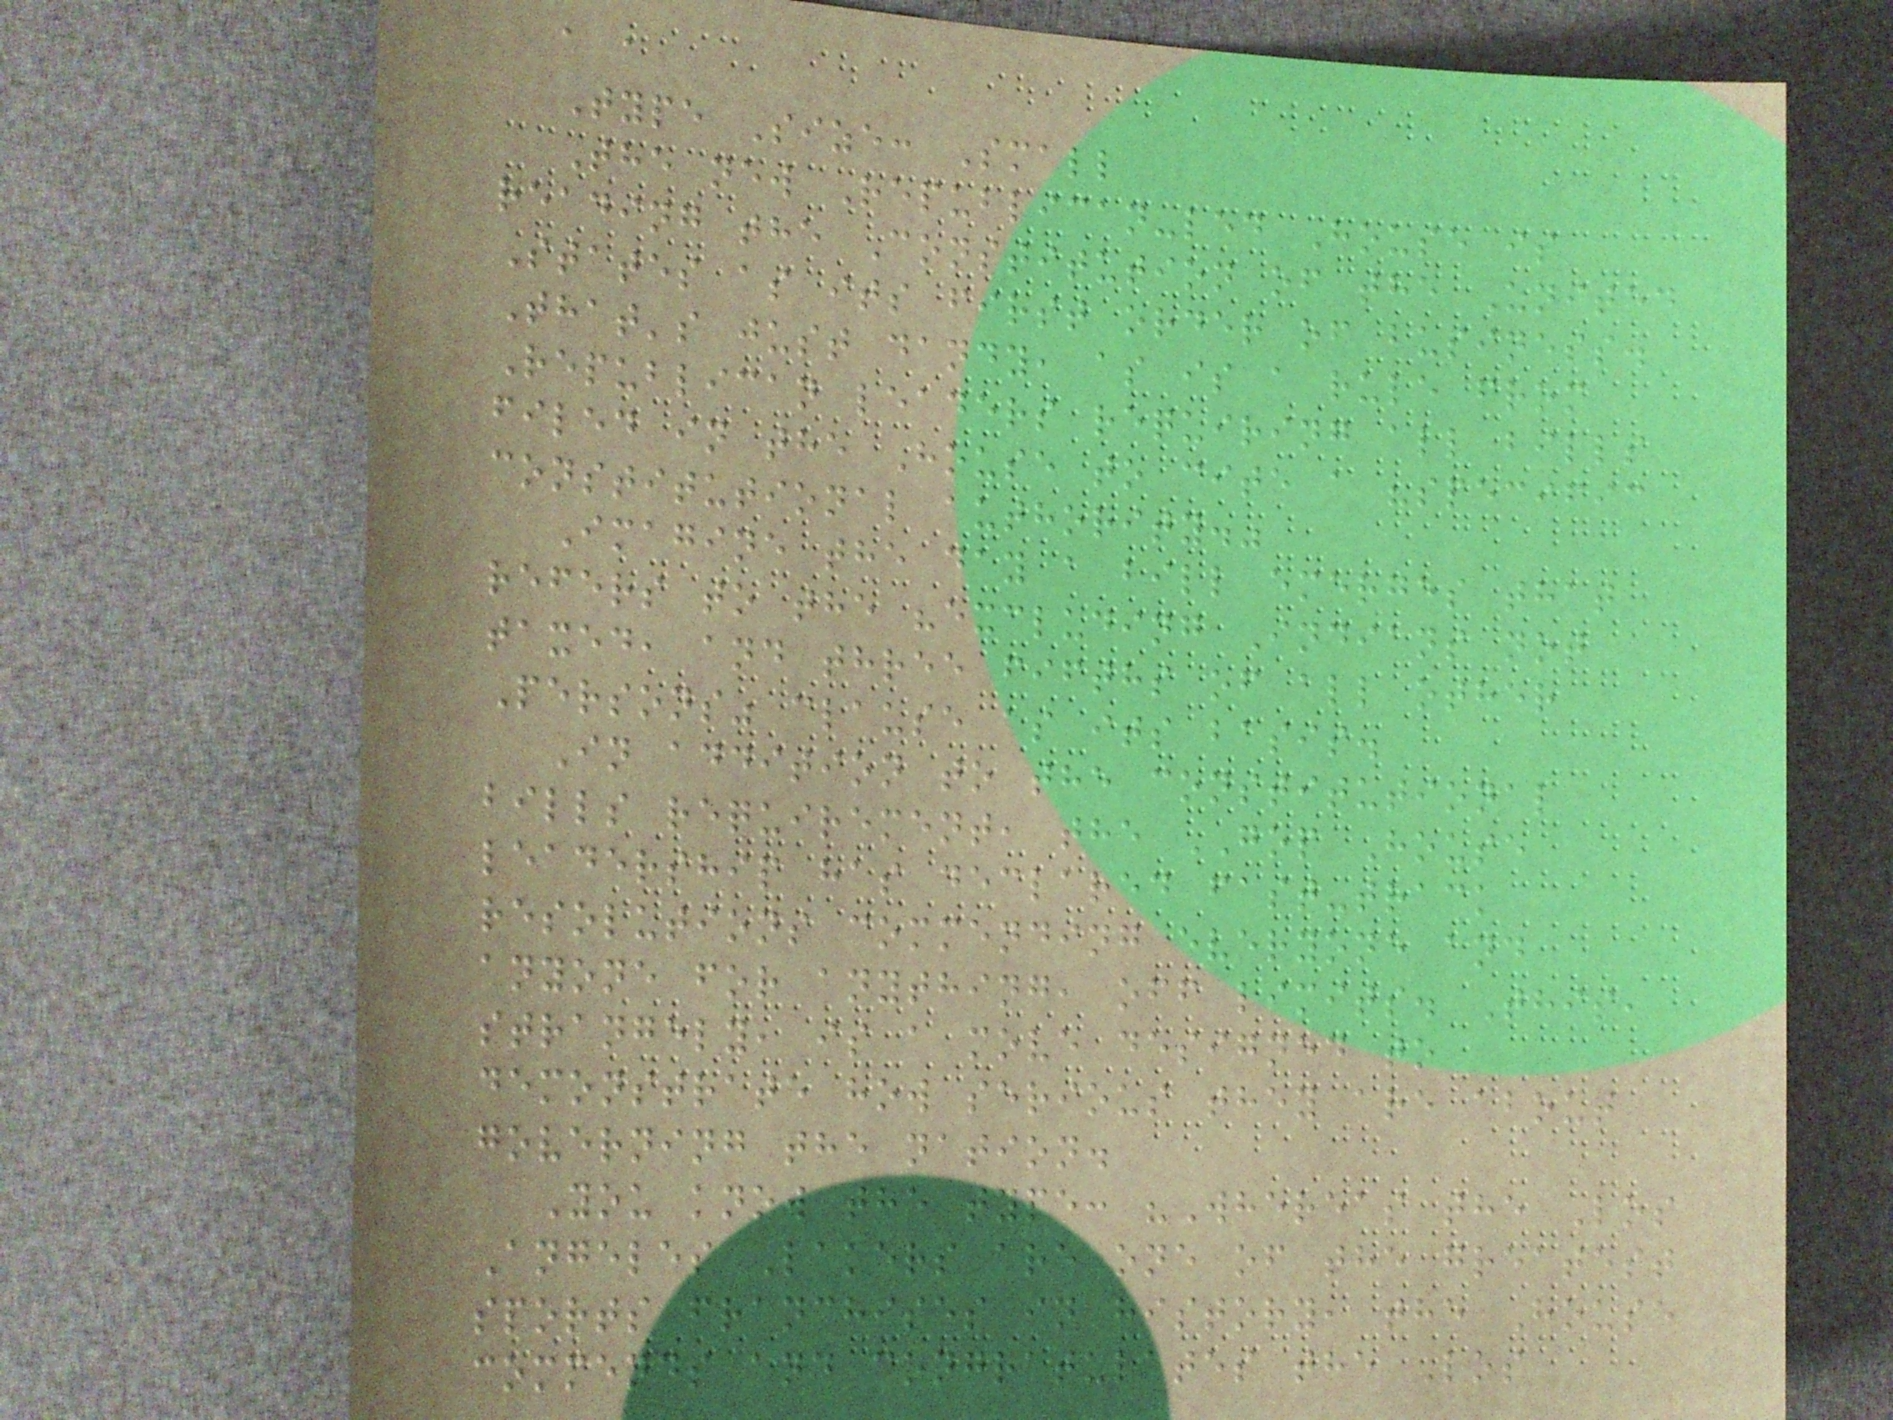a a
Type Size: Small
The new Republican-led House is
reading the Constitution of the United
States as its first order of business.
That's just dandy, as is a rule from
Republican leaders requiring all bills
filed in the House to cite a "specific
constitutional authority."
Imagine the day a bill emerges that
refers to the "excluding Indians not
taxed, and three fifths of all other
Persons" clause as its basis.
In addition to the constitutional
bills requirement, the GOP House
leadership has declared fast-track
resolutions commending everyone and
anyone for anything, off limits. This,
strangely, is a move designed to
demonstrate how serious they are about
governing the nation.
You know the type: "Whereas the Los
Angeles Lakers are one of the greatest
sports franchises in history, the House
commends and congratulates the Los
